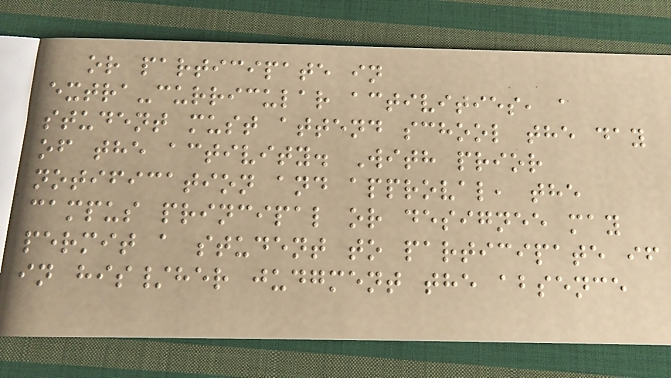or participate in
extra-curricular activities, a
student must attend school the day
of the activity. With prior
notification and approval, the
campus principal or designee may
permit a student to participate if
in his/her judgment the absence
